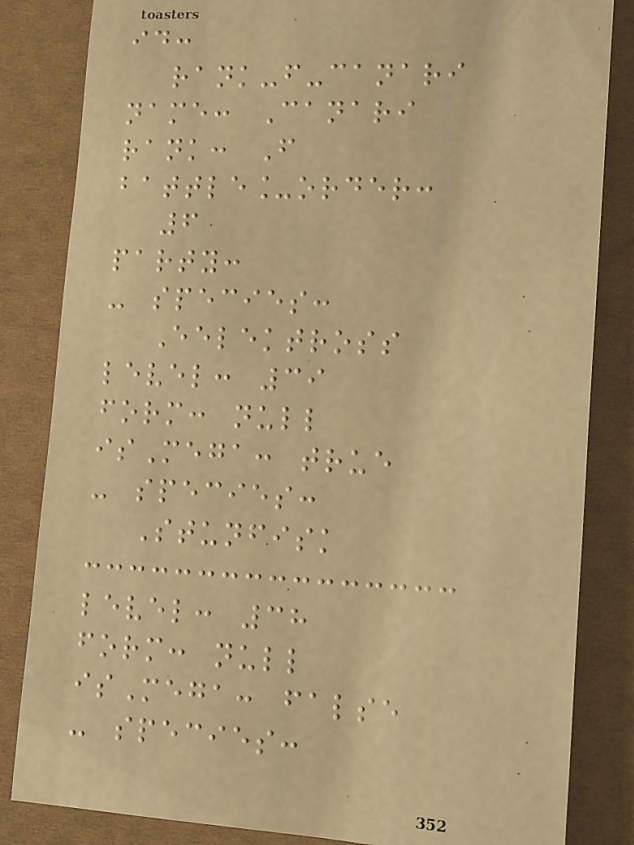id:
rank-f-canari
name: Canari
rank: F
battle_order:
6
party:
- species:
Eelektross
level: 39
form: null
isMega: true
- species:
Stunfisk
level: 38
form: null
isMega: false
- species:
